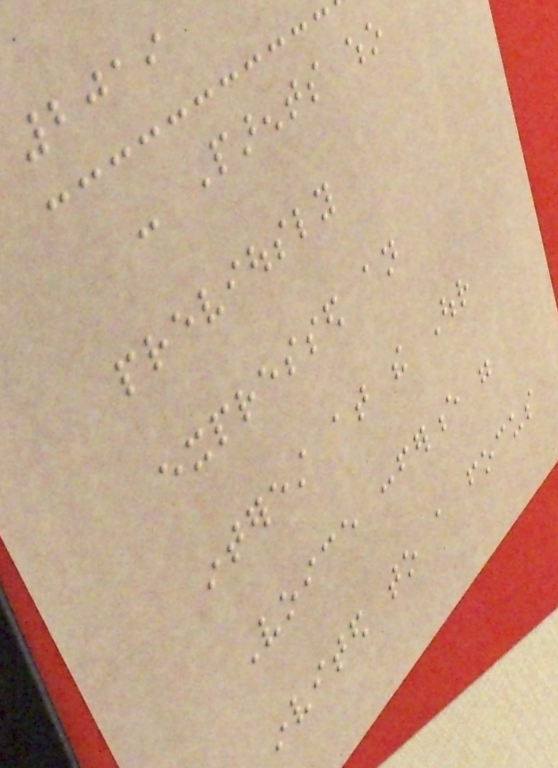2019
- Parents who
previously
expressed an
interest at the Our
Voice conference were
invited to a focus
